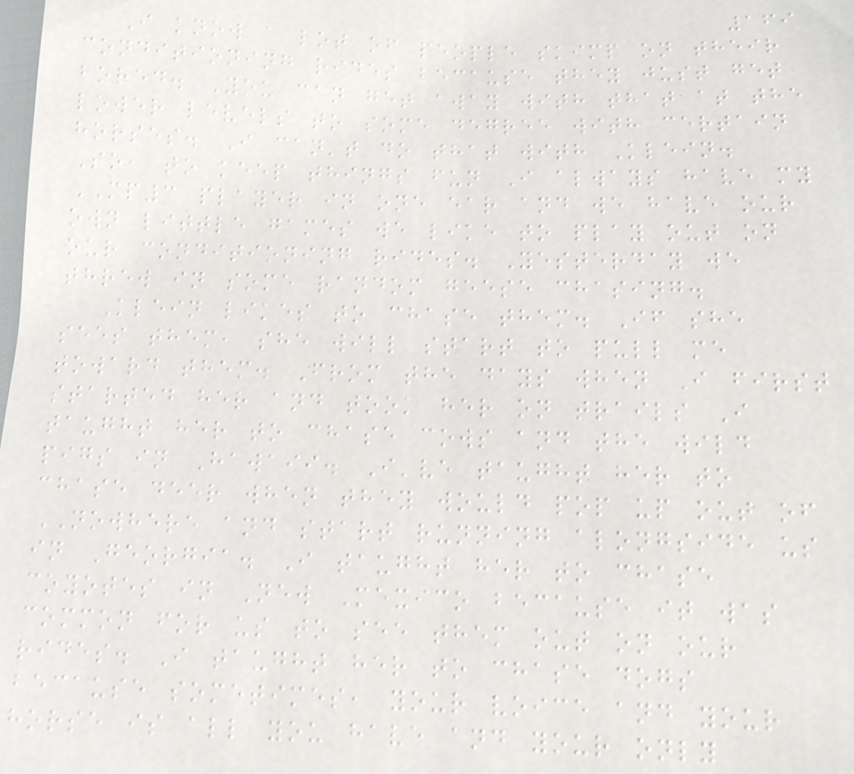169
I know a lot of people skimp on their
conditioning rides because they just get
bored. You can get away with that at the
lower levels to some degree with certain
horses. I can't do that with Klein.
So, to keep things fun I always have my
MP3 player in one ear and we have our
own little games we like to play out on
our conditioning rides. Yesterday we
threw in some random geese chasing.
Klein likes to chase them. If she
sees them, she will start to pull me
toward them. From the days when I first
started her and took her on trails I
taught her to chase cows and the wild
pigs in Hawaii. I've taught her to
chase deer when they would pop up out of
NOWHERE and start running alongside us
in Georgia. I taught her to chase
coyotes in New Mexico because it was
common for us to see them out on our
rides. I taught her to chase dogs
because sometimes, your voice and your
horse is all you have and your only
